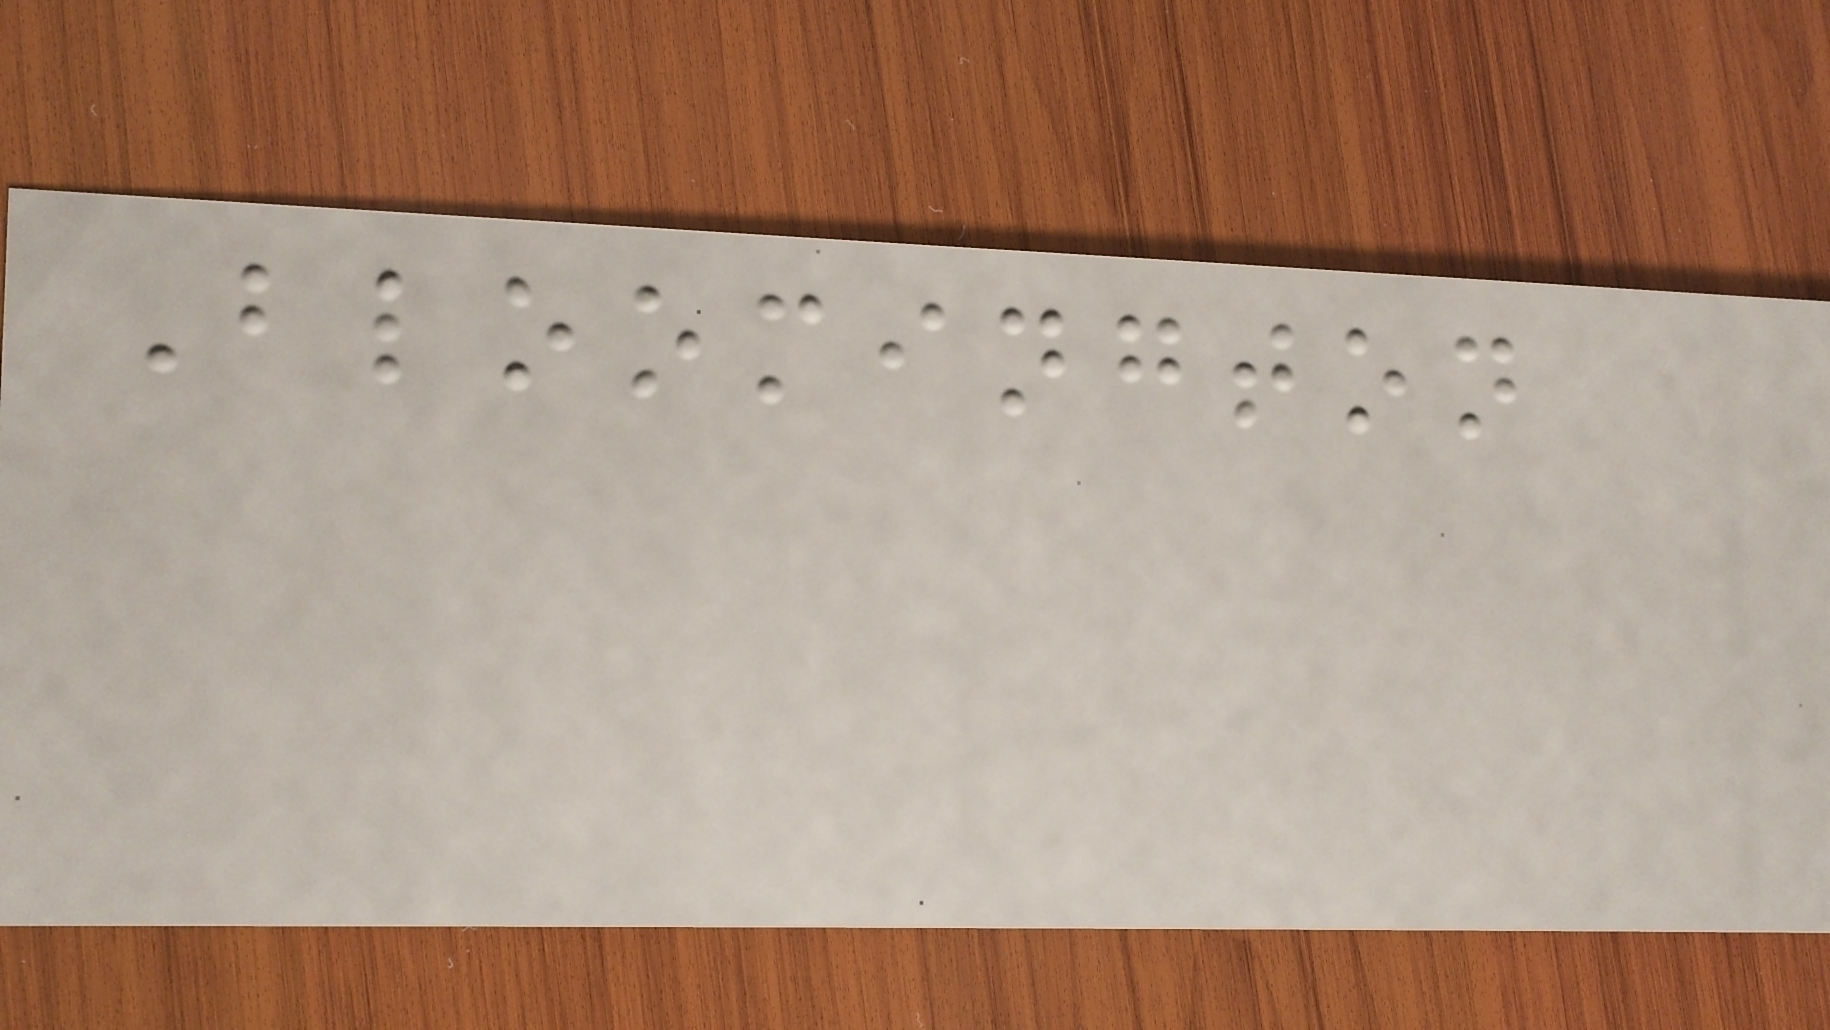Bloomington
